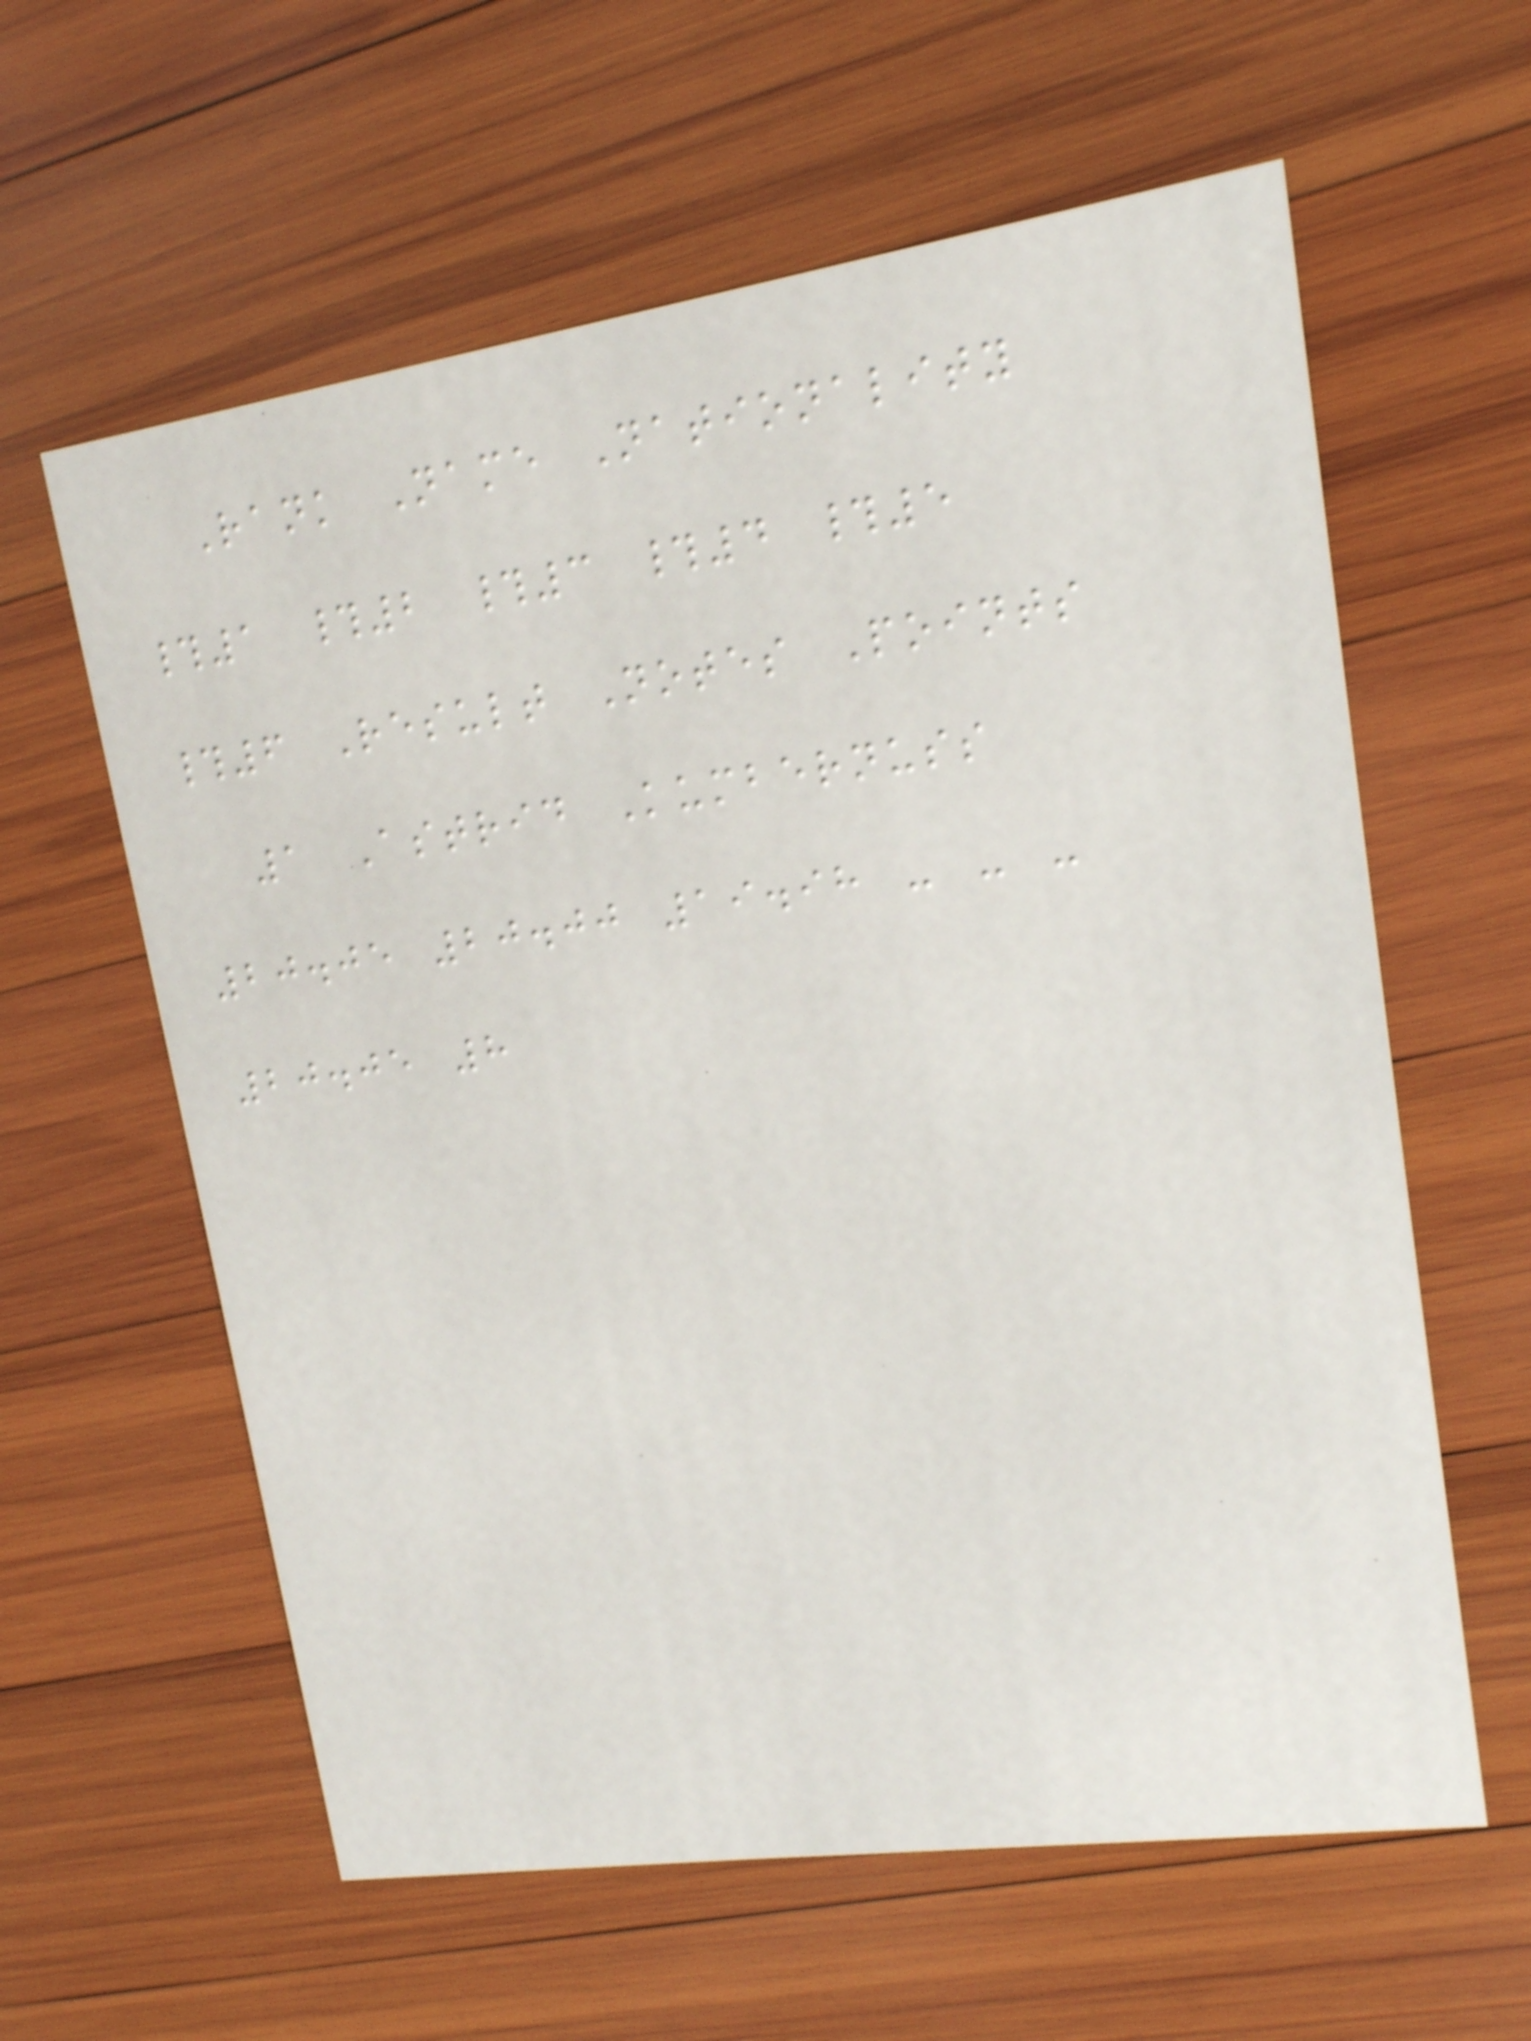Rank Name Nationality
#1 #2 #3 #4 #5
#6 Result Notes Points
1 Astrid Kumbernuss
20.05 20.00 19.98 - - -
20.05 8
